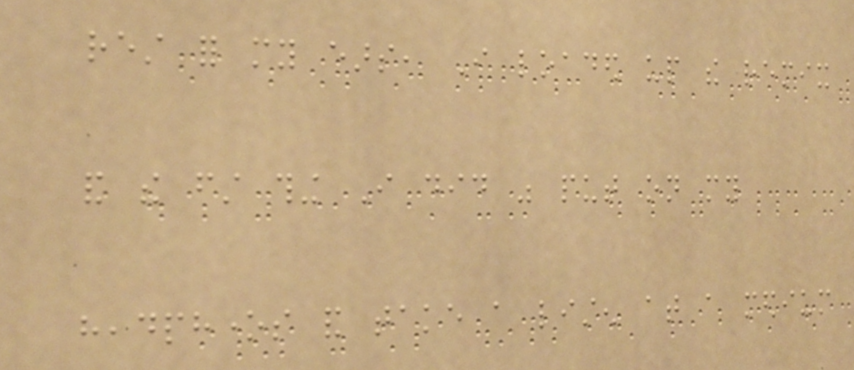rest for my ears, I loaded up the remix
and the first thing I did was put on my
headphones and take a listen at a medium
